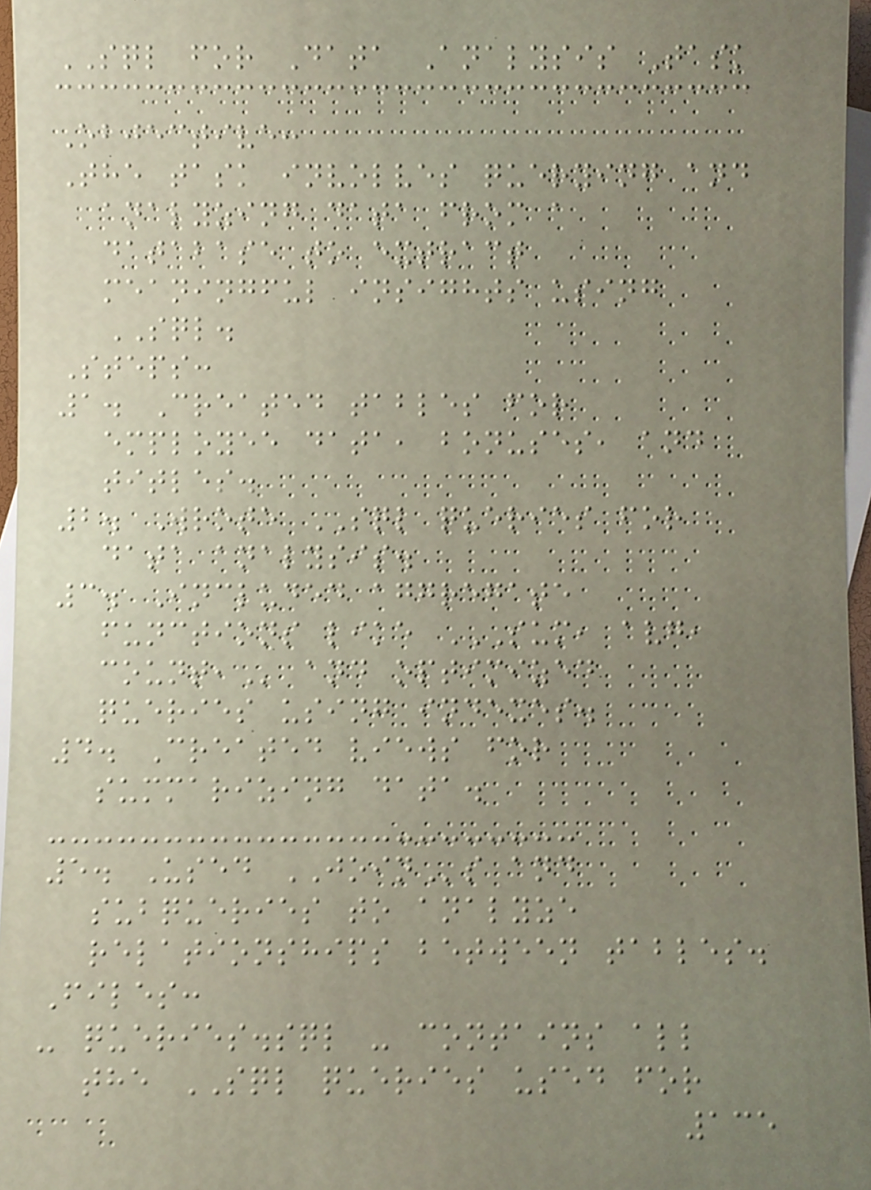SQL for Data Analysis Task
Objective:
The task involves querying and
analyzing data from a
database to extract
meaningful insights using
SQL.
Steps:
1. Created tables for
employee data, bonuses, and
titles.
2. Wrote SQL queries for
data analysis.
3. Included aggregate
functions like SUM, AVG,
COUNT, and optimized
queries using indexes.
4. Created views for
summarizing data.
5. Used JOINs and
subqueries to analyze
relationships between tables.
Files:
- queries.sql - contains all
the SQL queries used for
135
